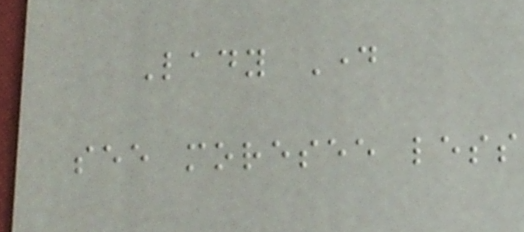Lady Day
see moresee less
